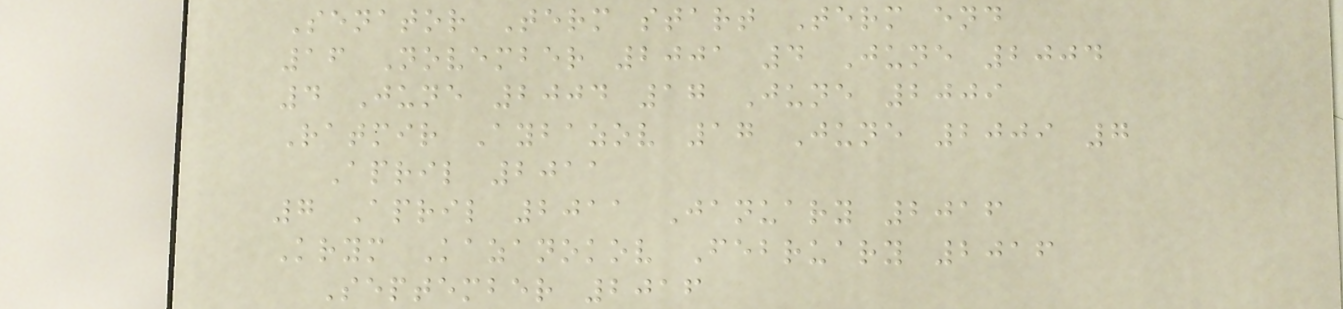Senator Term start Term end
16 November 2001 4 June 2004
4 June 2004 17 June 2009
Ratmir Aybazov 17 June 2009 7
April 2011
7 April 2011 January 2016
Krym Kazanokov February 2016
September 2016
